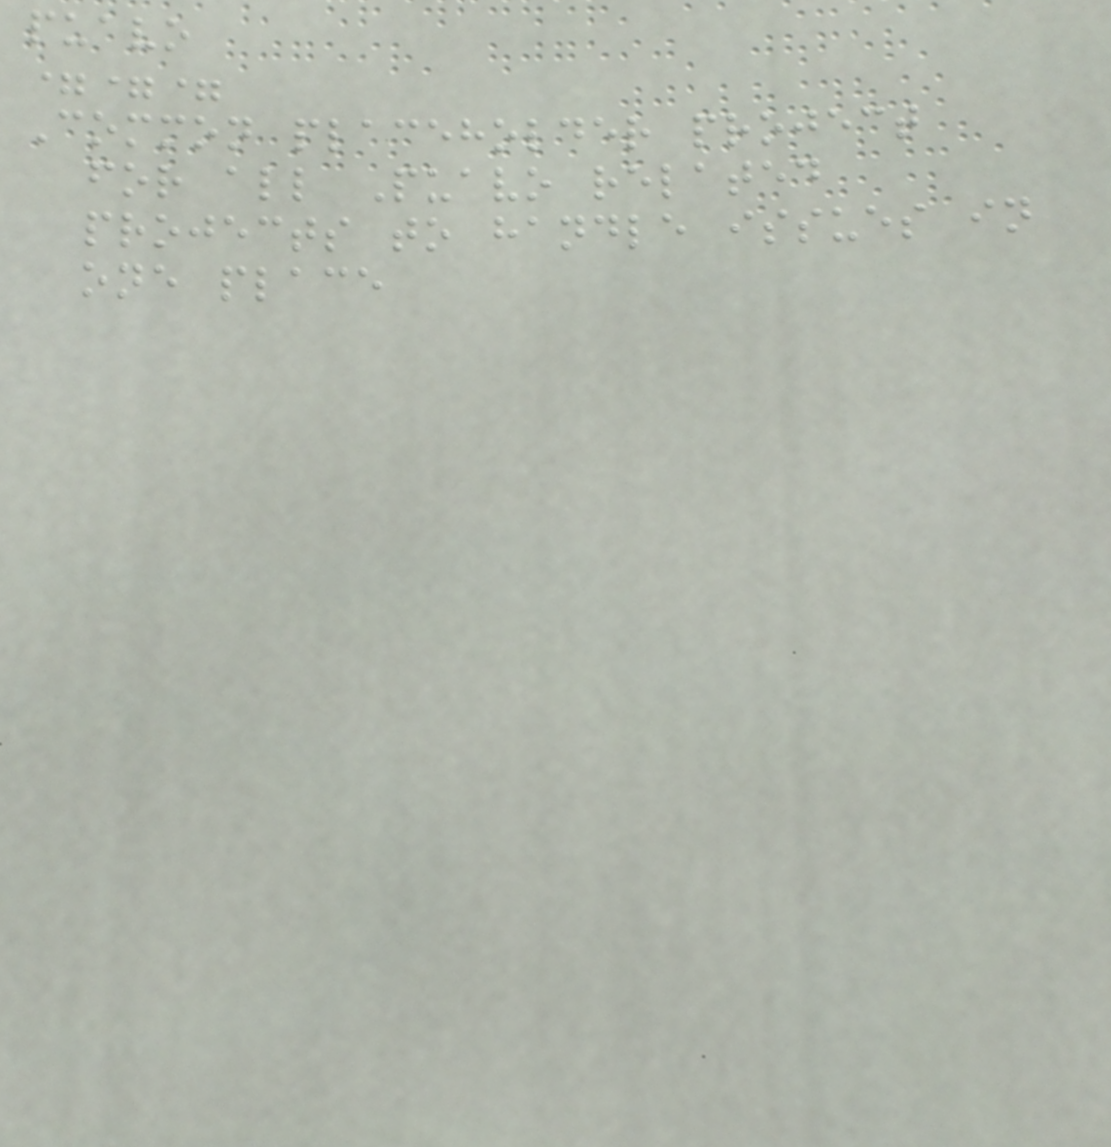puavo
===
Common placeholder project
for all Puavo related
projects to handle issues in
one place
